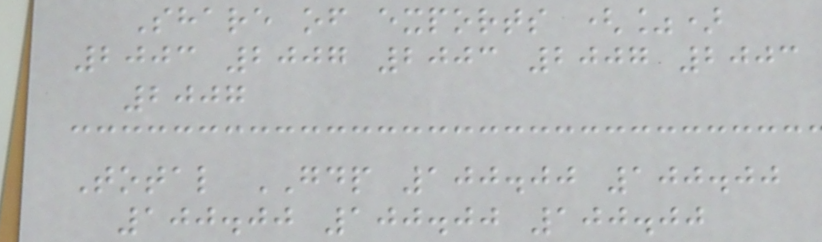Share of exports (%)
2003 2007 2003 2007 2003
2007
Total GDP 100.00 100.00
100.00 100.00 100.00
